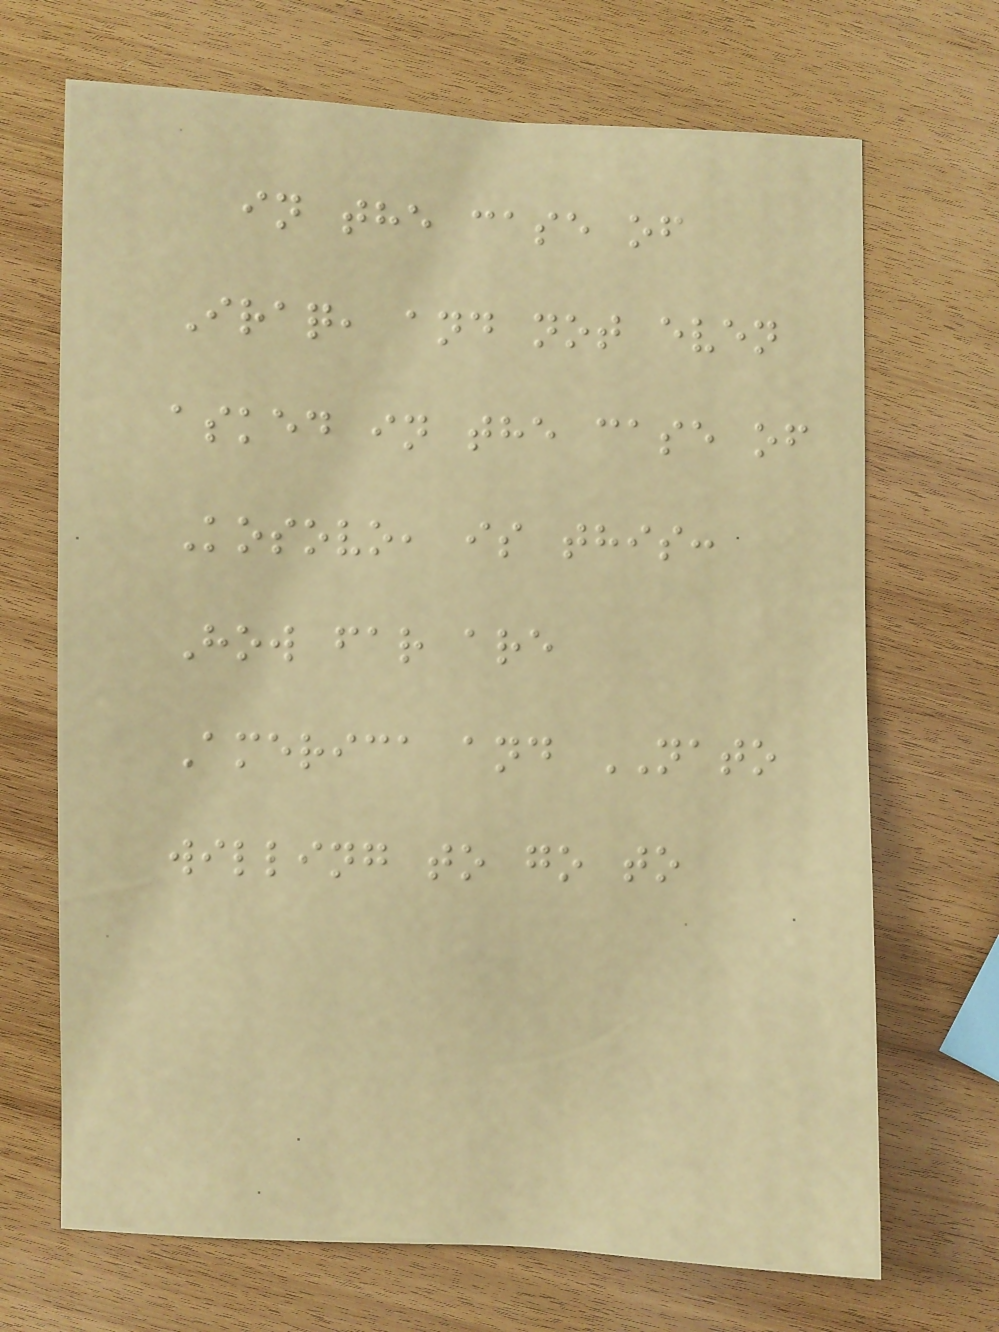in the case of
Iraq, and not even
asked in the case of
Kosovo, is this:
How far are
America and NATO
willing to go to
